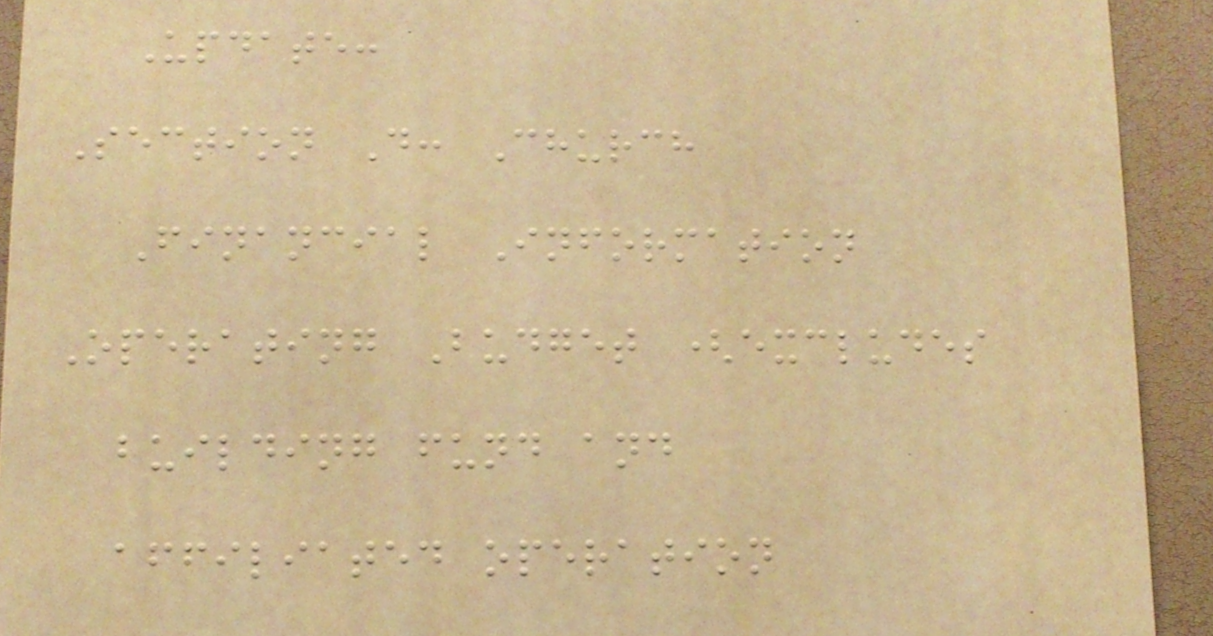Update:
Section D: Church
Financial Information
Operating Budget (excludes
building fund and
affiliated operation
